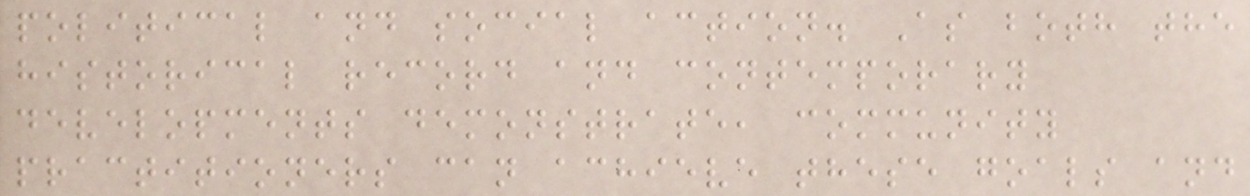political and social action. As both the
historical record and contemporary
developments demonstrate, community
practitioners can achieve these goals and
